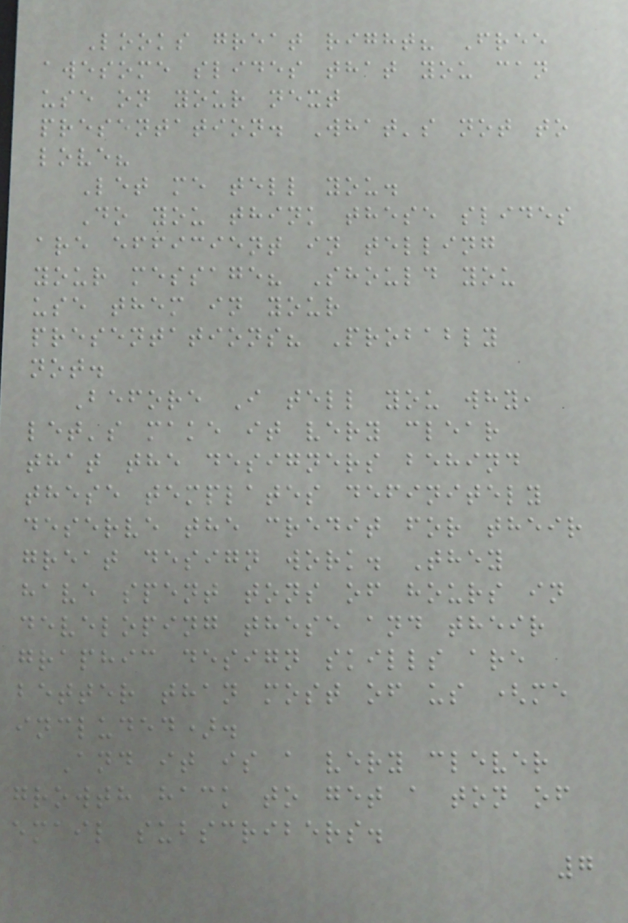Looks great right? Free
awesome slides that you can
use on your next
presentation. What's not to
love?
Let me tell you.
Do you think these slides
are efficient in telling
your message? Should you
use them in your
presentations? Probably
not.
Before I tell you why,
let's make it very clear
that the designers behind
these templates definitely
deserve the credit for their
great design work. They
have spent tons of hours in
developing these and their
graphic design skills are
better than most of us (me
included).
And it is a very clever
growth hack to get a ton of
email subscribers.
7
